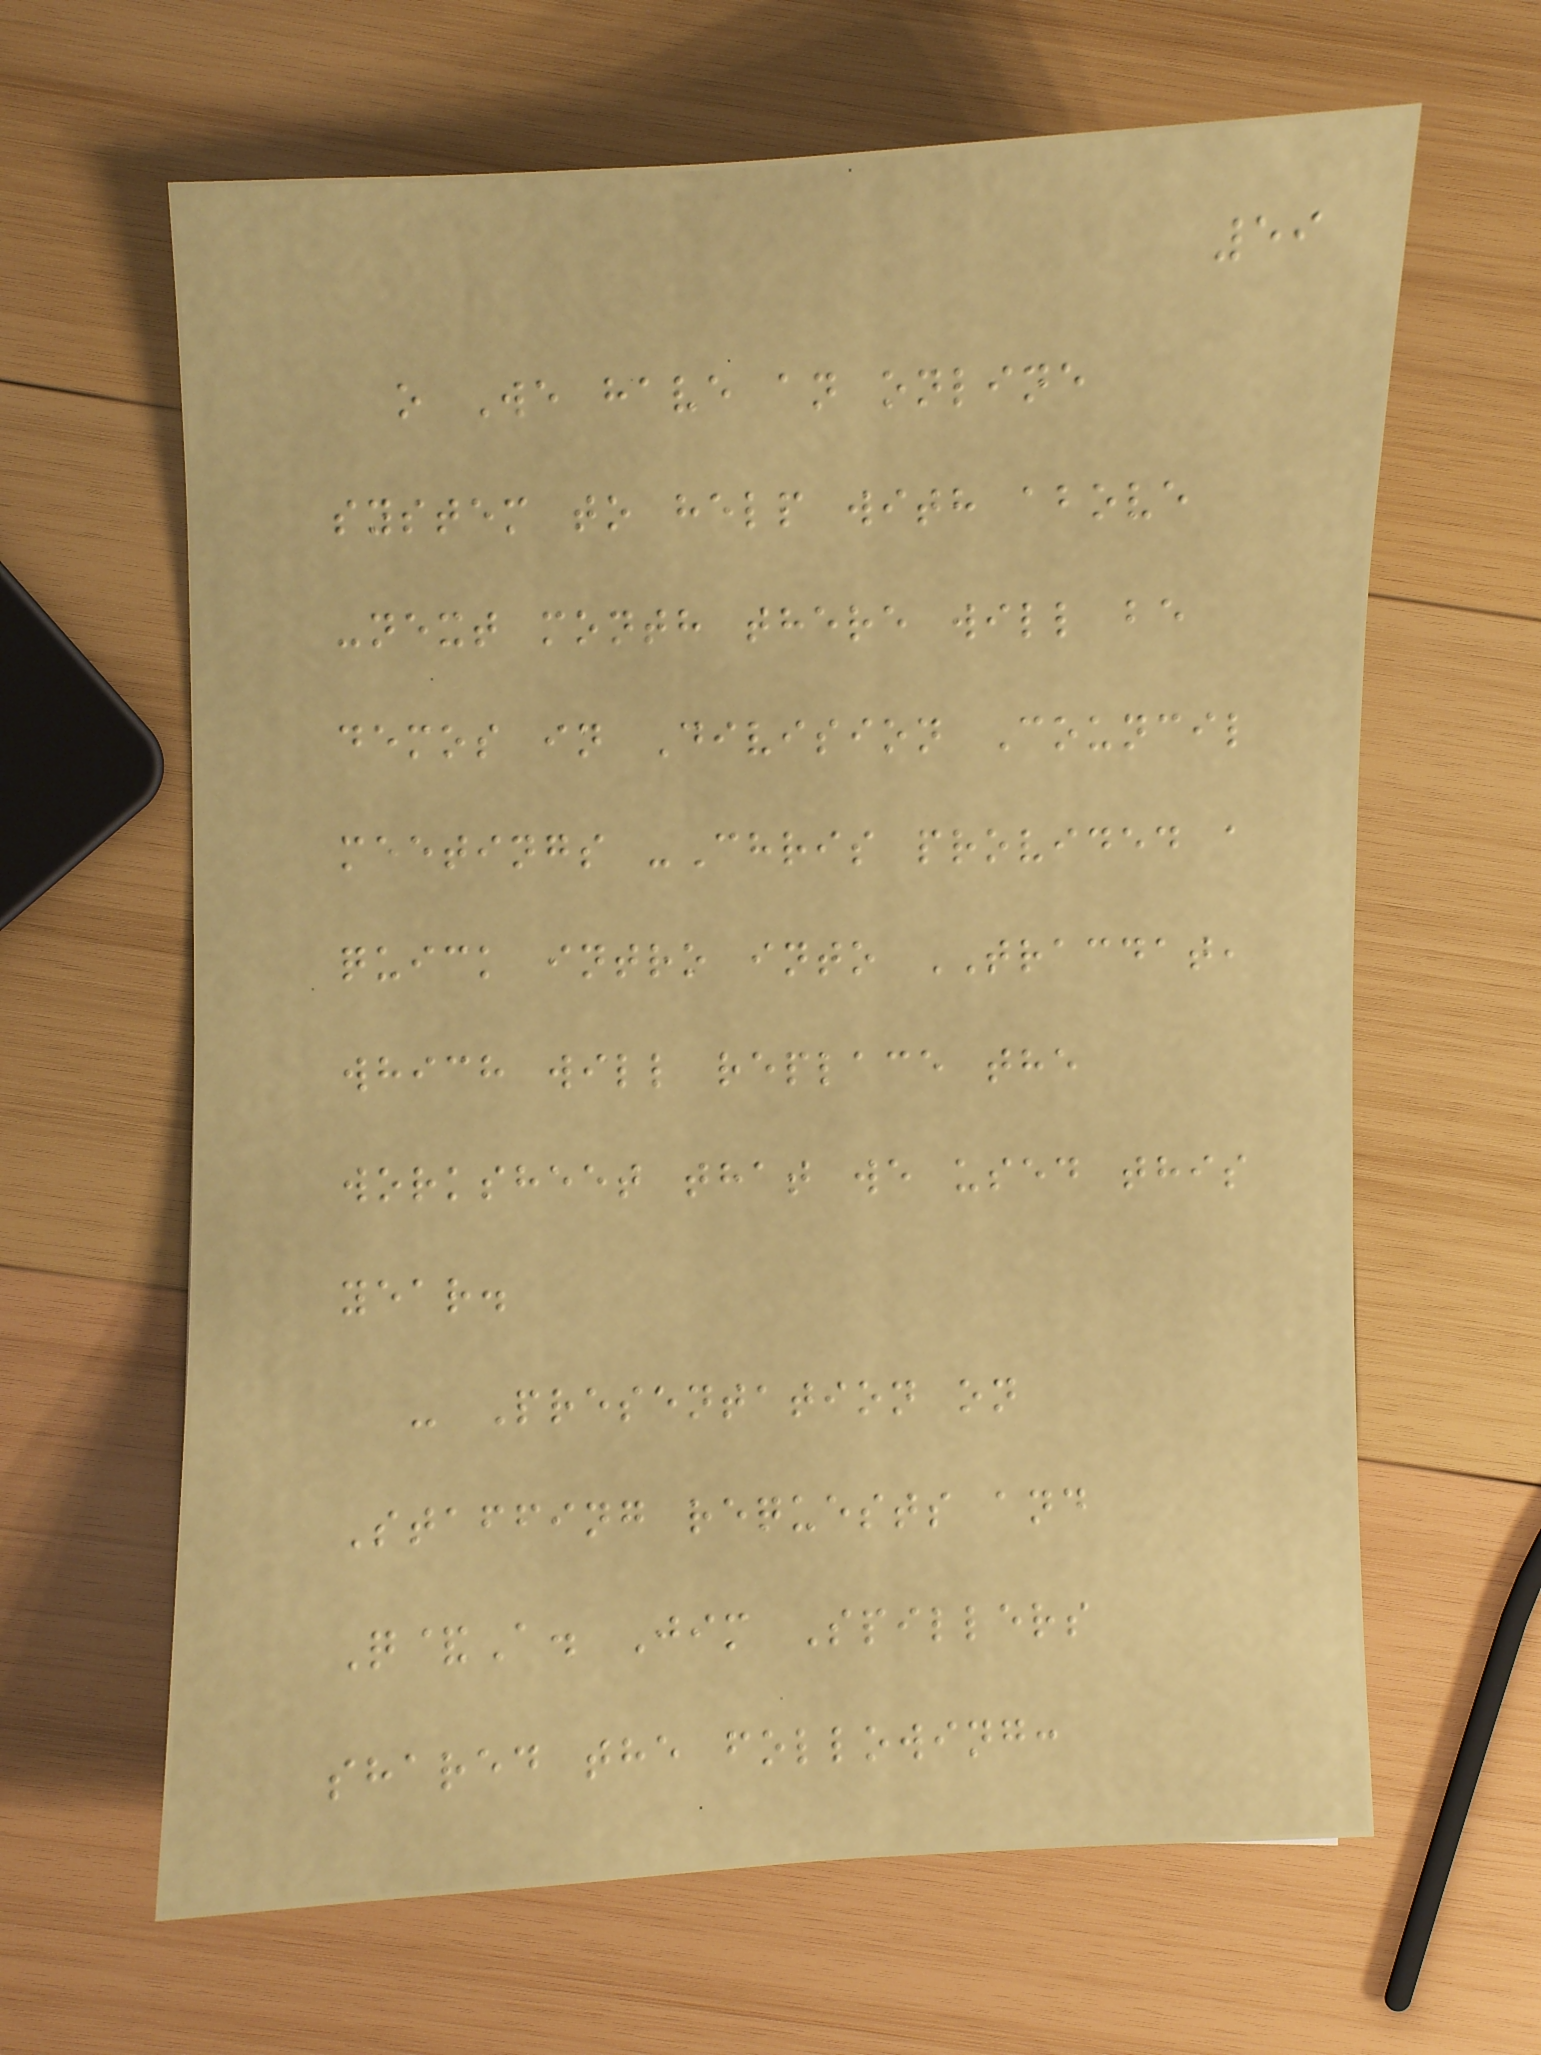59
o We have an online
system to help with above
-next month there will be
demos in Division Council
meetings -Chris provided a
quick intro into TRACDAT,
which will replace the
worksheet that we used this
year.
- Presentation on
Staffing requests and
Q&A. Jim Spillers
shared the following:
